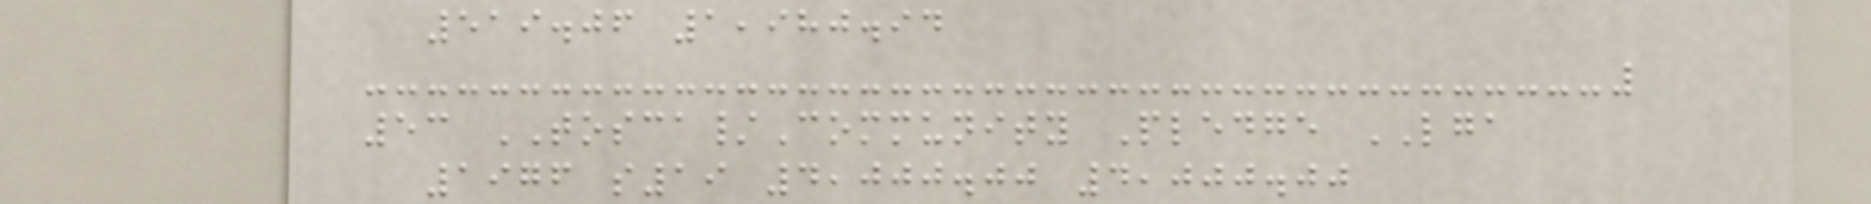519.06 1,980.94
53 TOSCA/Community Pledge LGA
1976 s19 4,000.00 4,000.00
